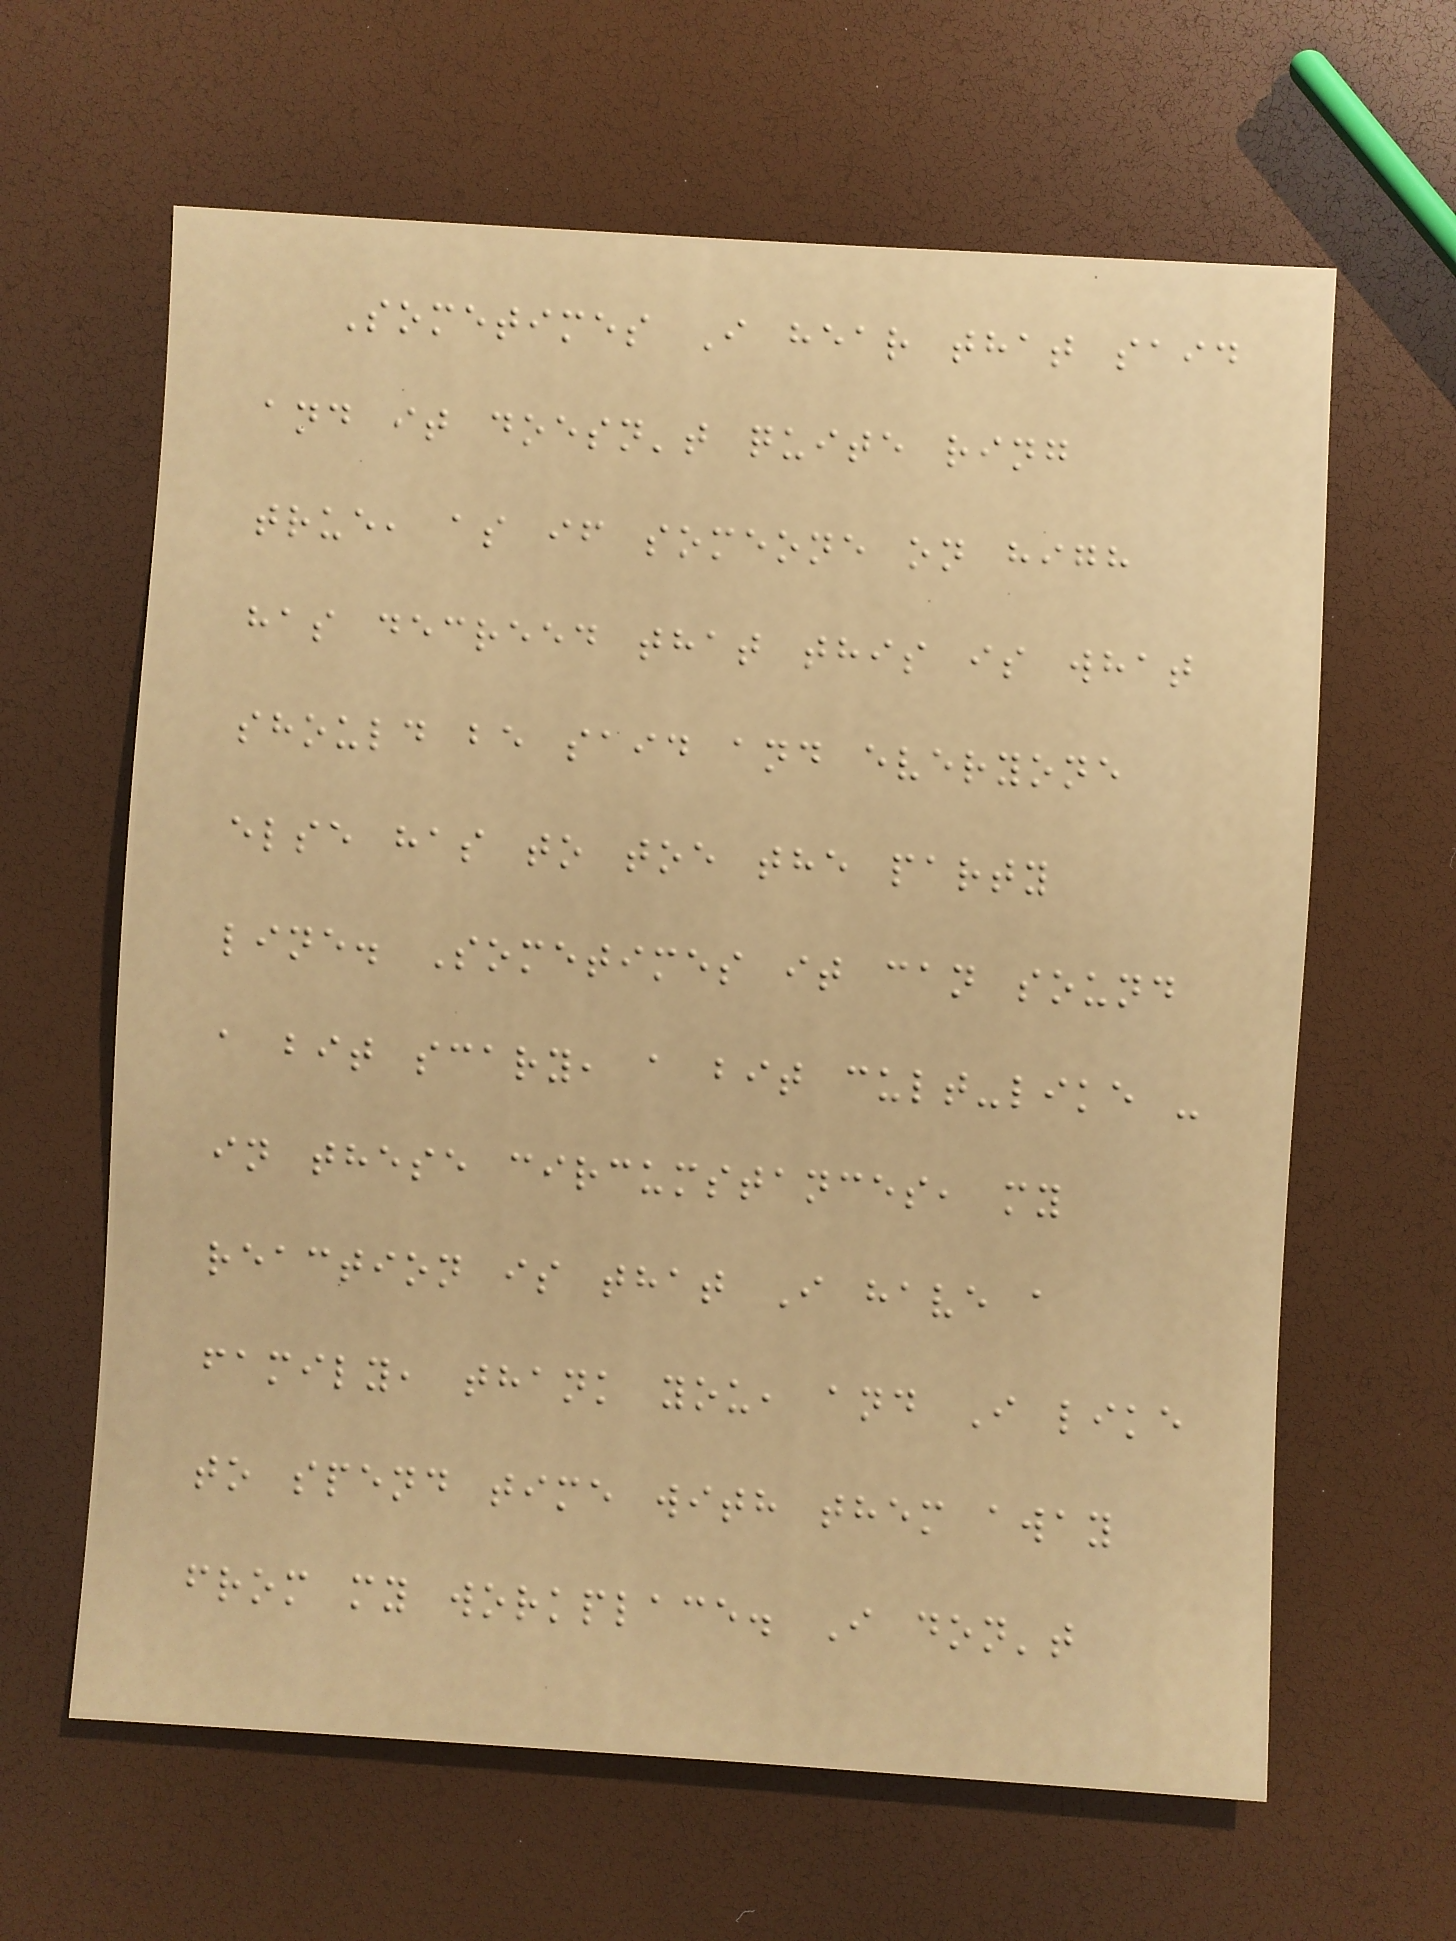Sometimes I hear that said
and it doesn't quite ring
true, as if someone on high
has decreed that this is what
should be said and everyone
else has to toe the party
line. Sometimes it can sound
a bit scary, a bit cult-like -
in these circumstances, my
reaction is that I have a
family, thank you, and I like
to spend time with them away
from my workplace. I don't
